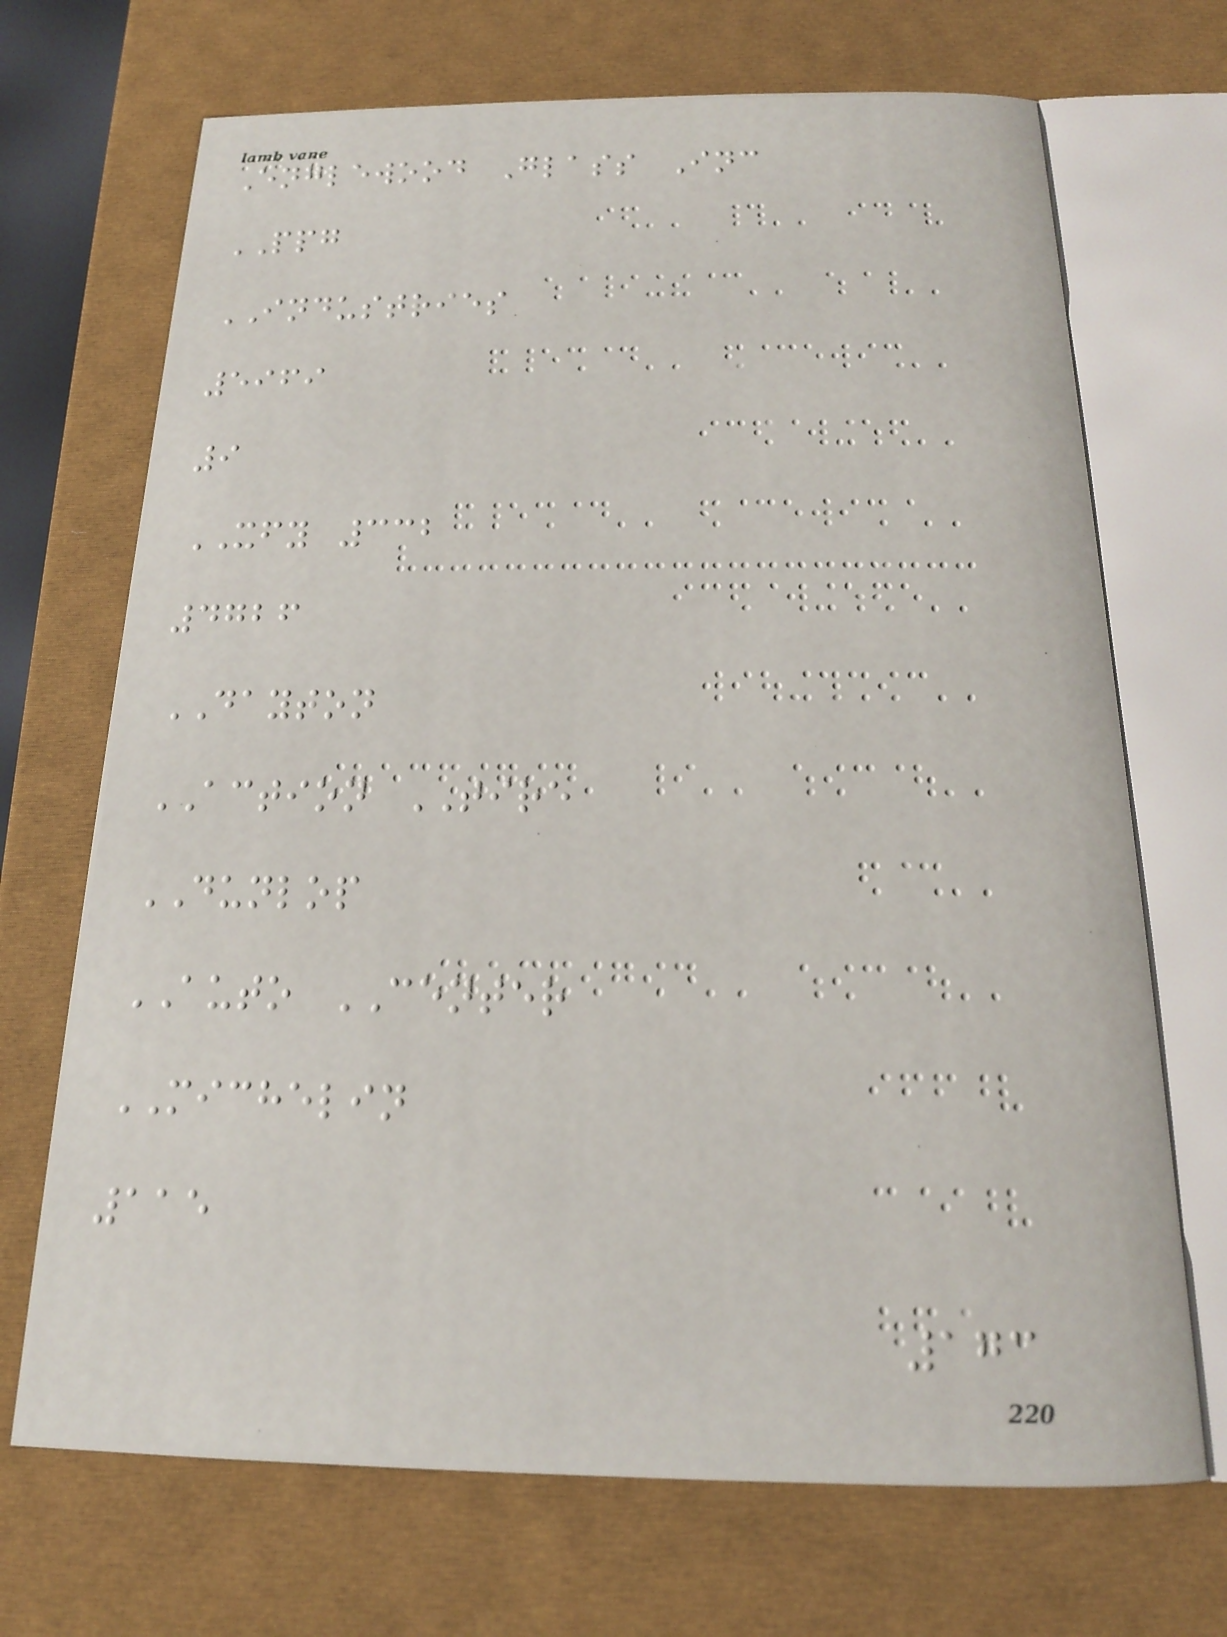Englewood Glass Inc
PPG
INDUSTRIES
5969
9
XFY 332
4726
DAYTON
ACTION TIRE
DUNLOP
AUTO CENTER
MICHELIN
115
173
